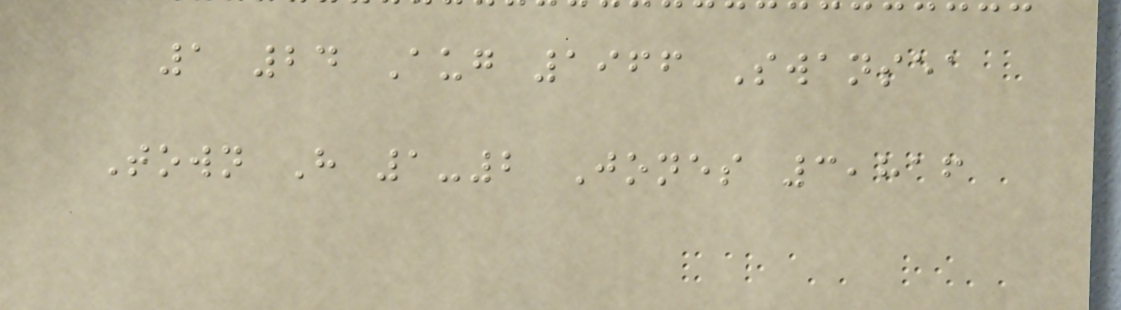1 24 Aug 1966 Swansea
Town H 1-2 Jones 3,816
